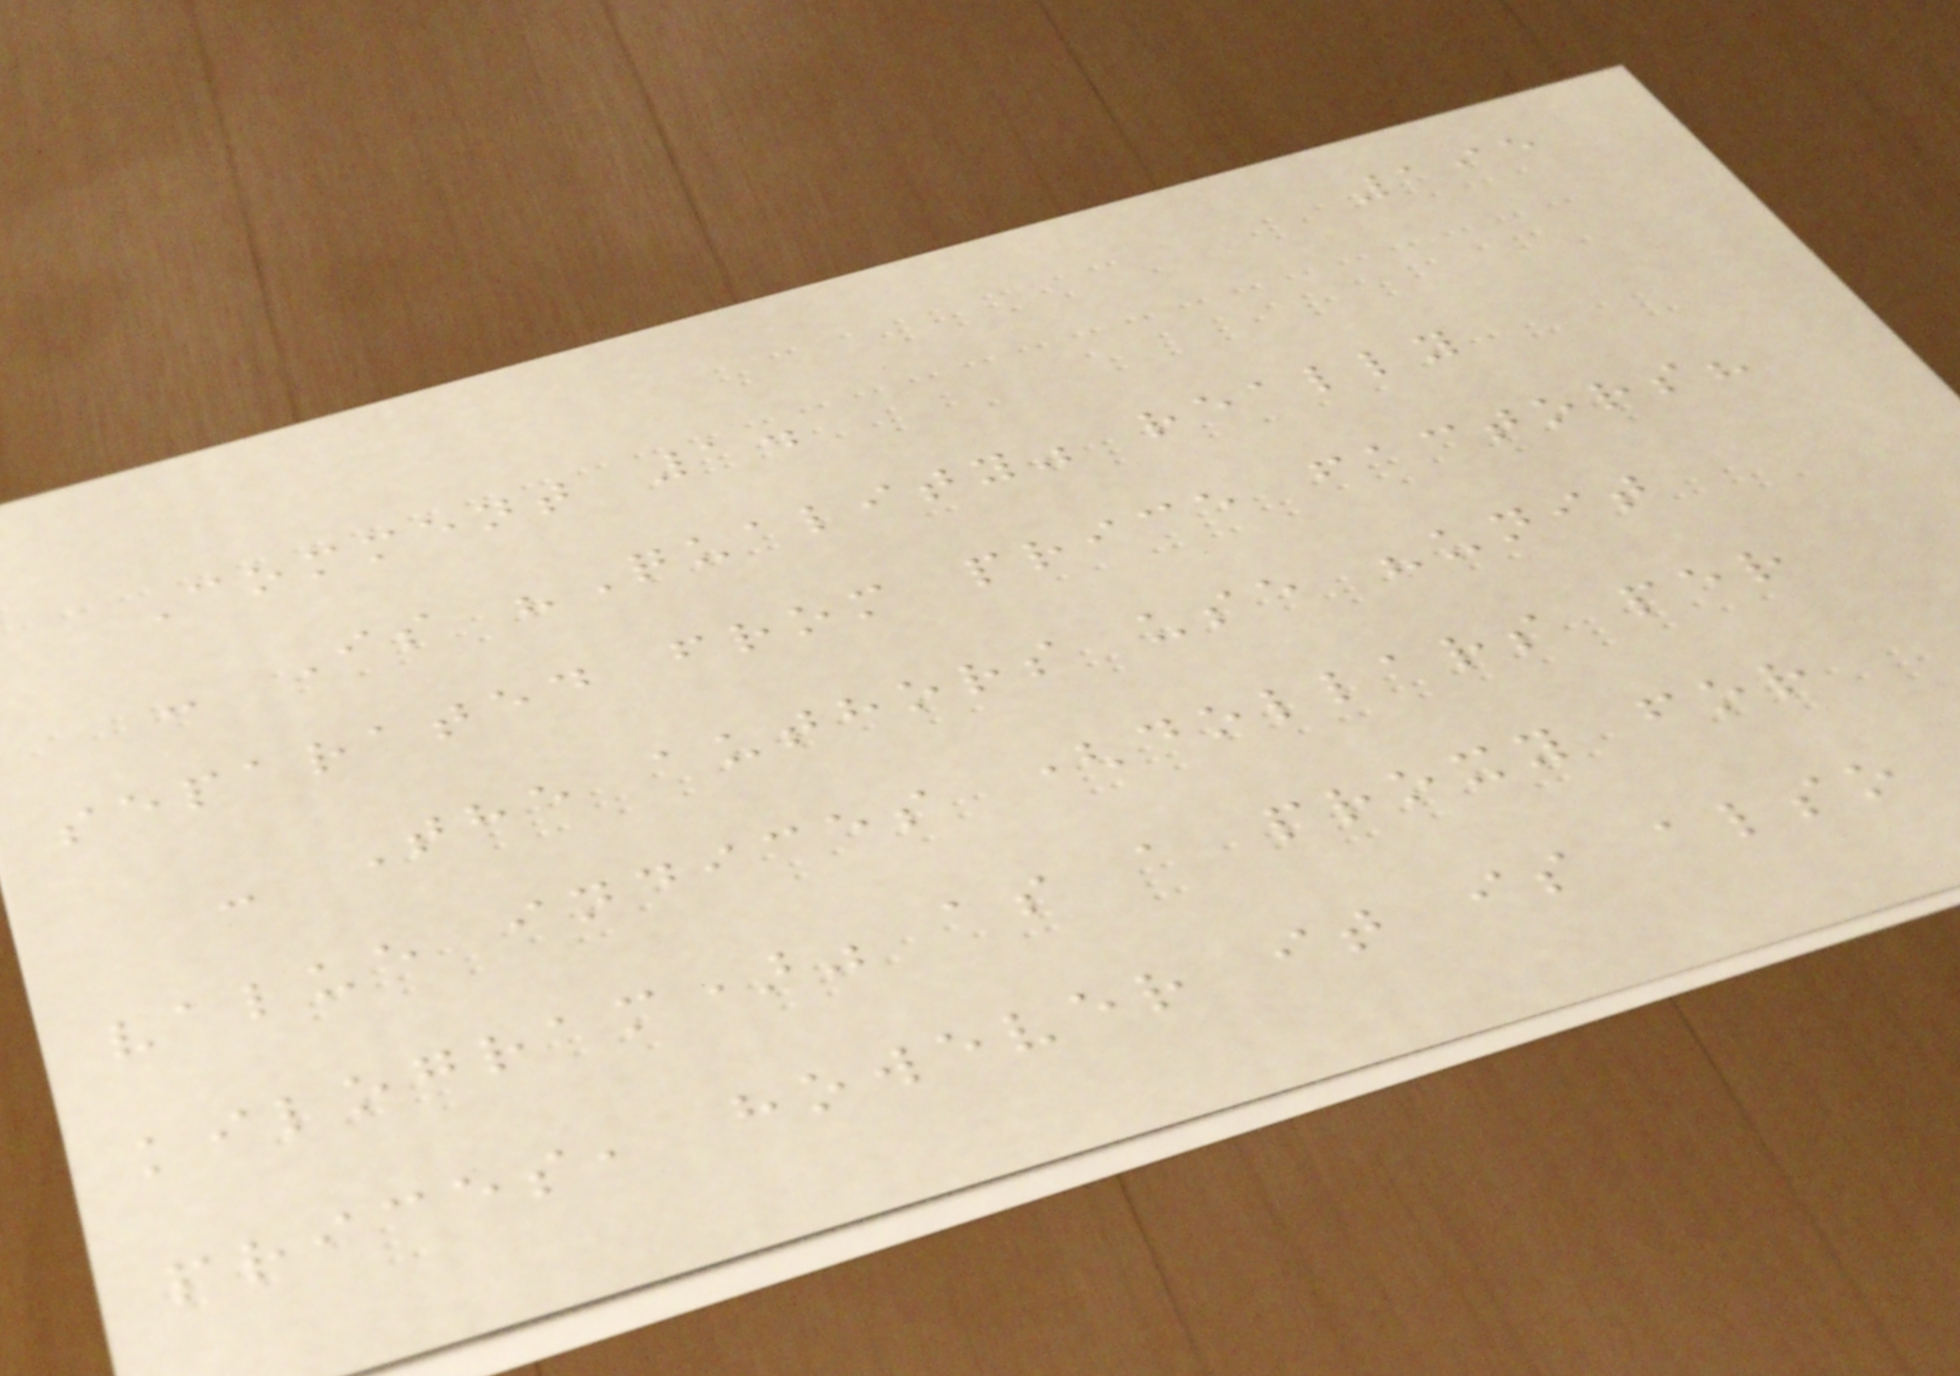195
Comment 1.
- Is "Quality" really
separated from price factors?
- The authors use "unit
value indices (dollars per
kilogram)" as a proxy for
prices, however it is also
